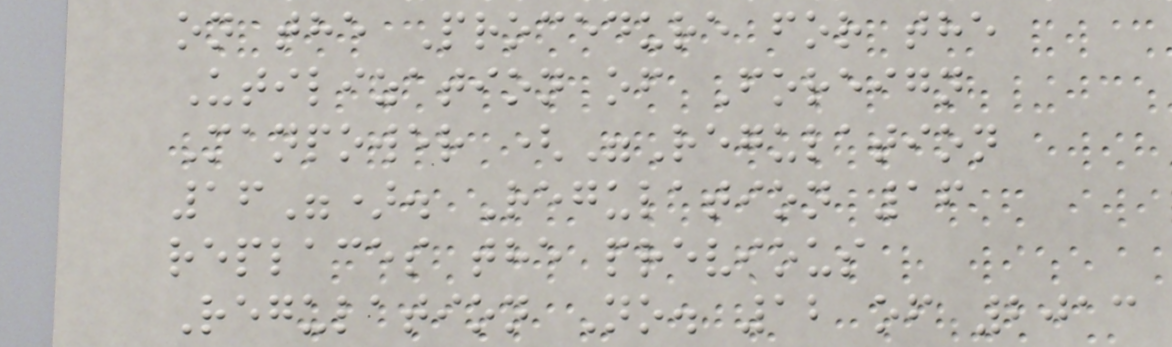on the Procedure for the
Utilization of Foreign
Manpower ("Regulation
16"). Regulation 16
replaces the previous
Regulation No. 12 of 2013
